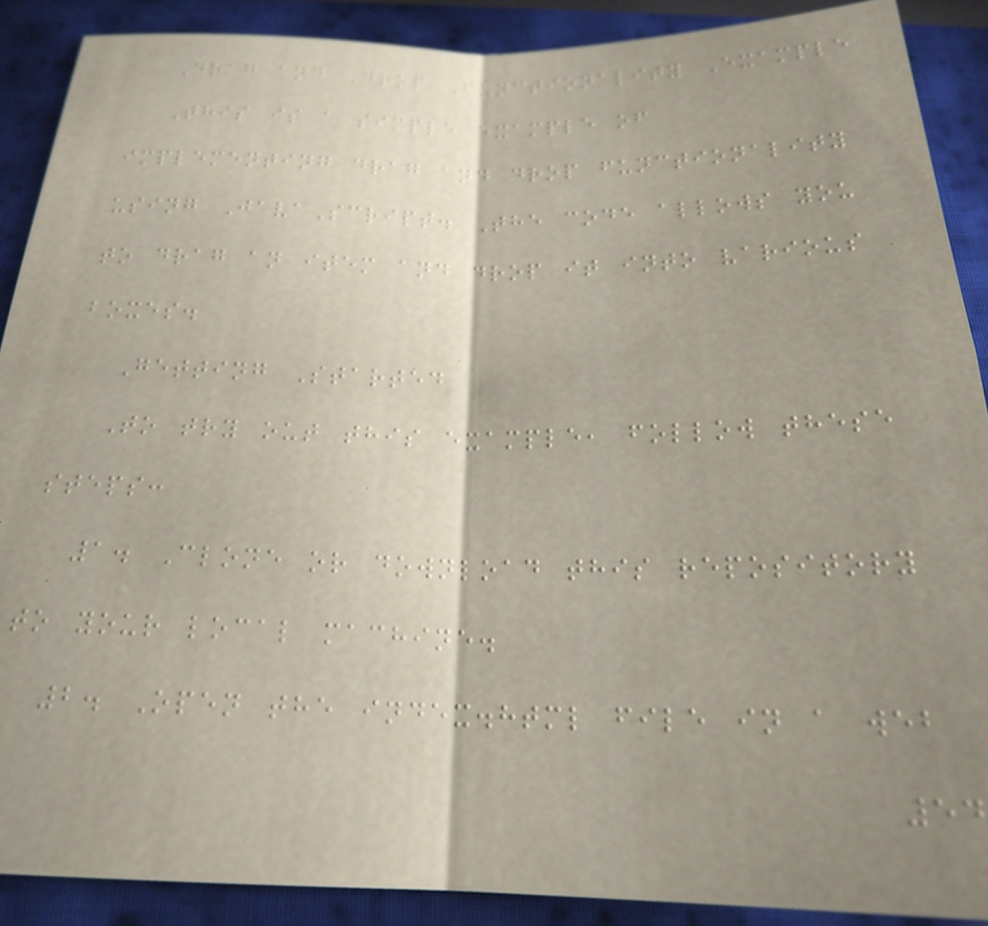Drag and Drop Functionality Example
This is a simple example of
implementing drag and drop functionality
using JavaScript. The code allows you
to drag an item and drop it into various
boxes.
Getting Started
To try out this example, follow these
steps:
1. Clone or download this repository
to your local machine.
2. Open the index.html file in a web
54
